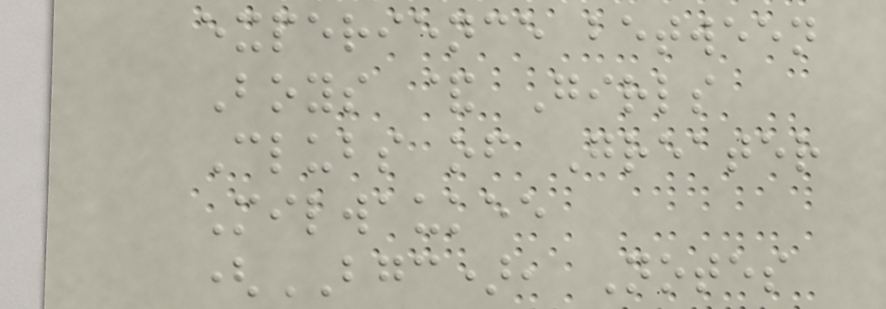experience between
Boys & Girls
Clubs of Greater
Milwaukee
(BGC), Notes
